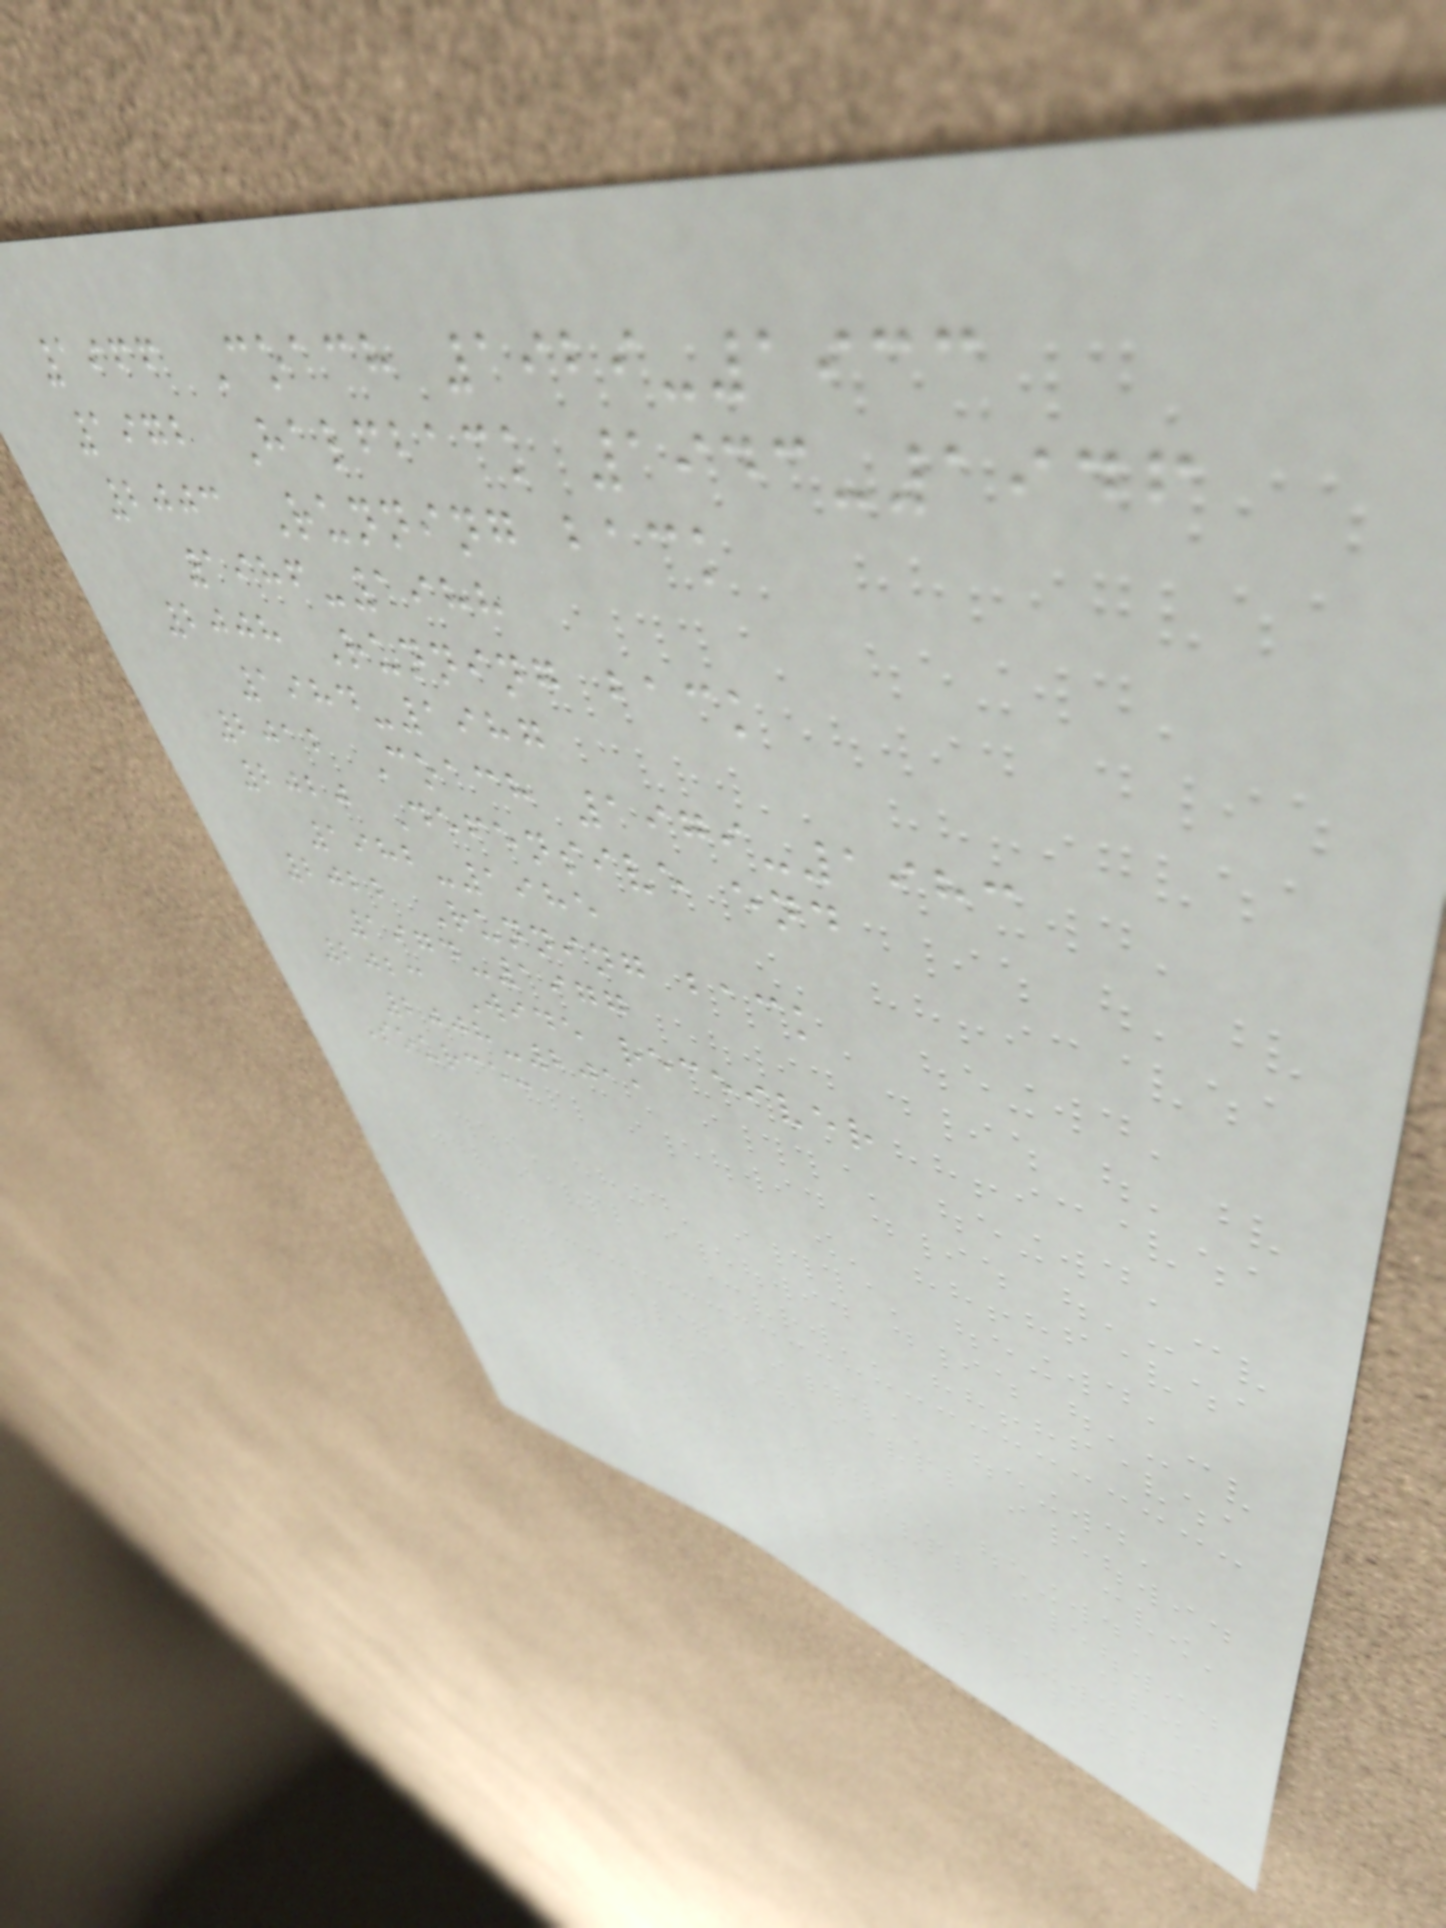1966 Coach 1929-1933
1972 Halfback 1943-1946
2003 Running back
1986-1988
2008 Running back
1984-1987
2012 Coach 1979-1983
2020 Defensive end
1982-1985
2022 Running back
1974-1977
2023 Wide receiver
2008-2011
Source:
